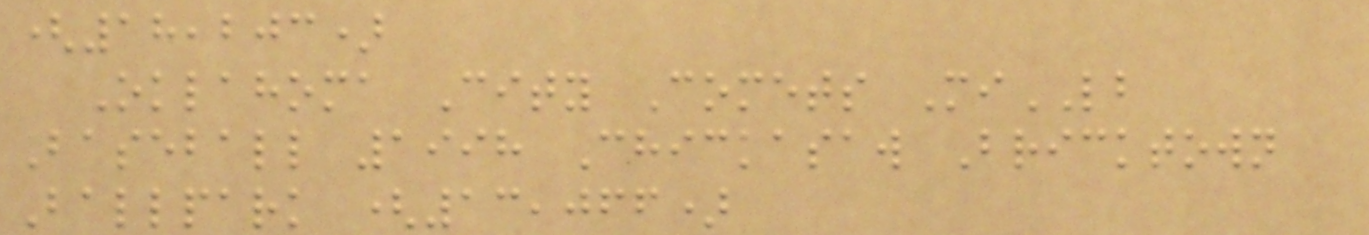(18,203)
Oklahoma City Comets MiLB
Baseball 1998 Chickasaw Bricktown
Ballpark (13,066)
